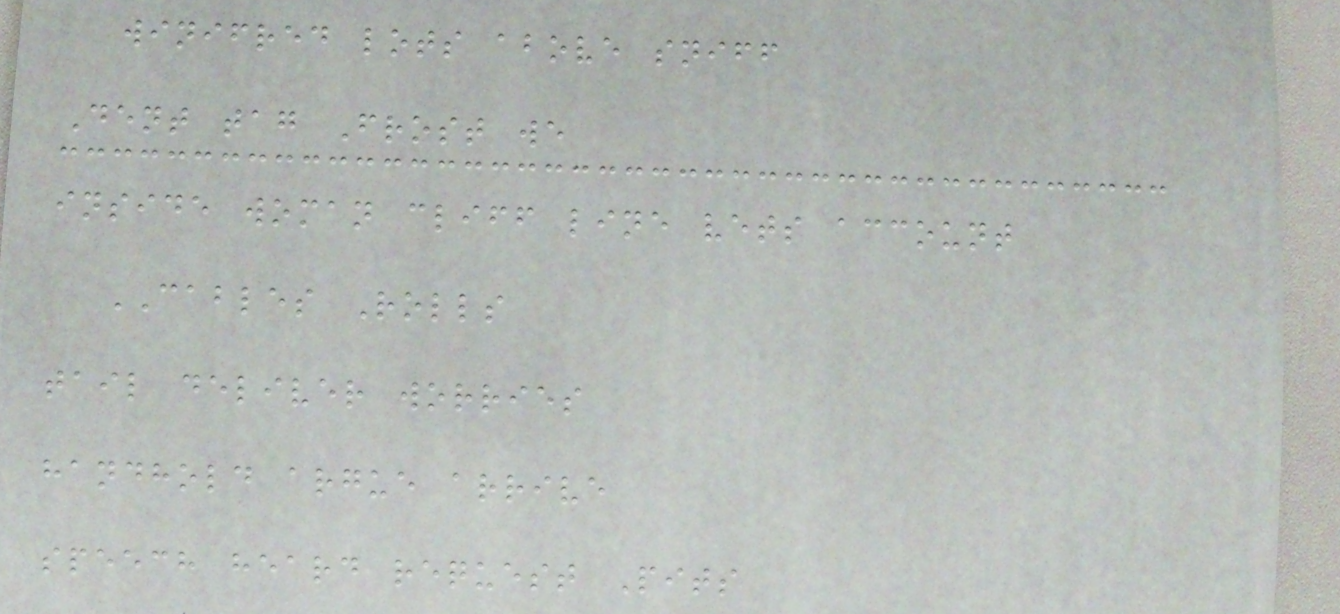winifred lots above sniff
Dent tag Frost we
inside woman cliff line vets account
CABLES Rolls
tail deliver worries
handhold argue arrive
speech heard request Pits
